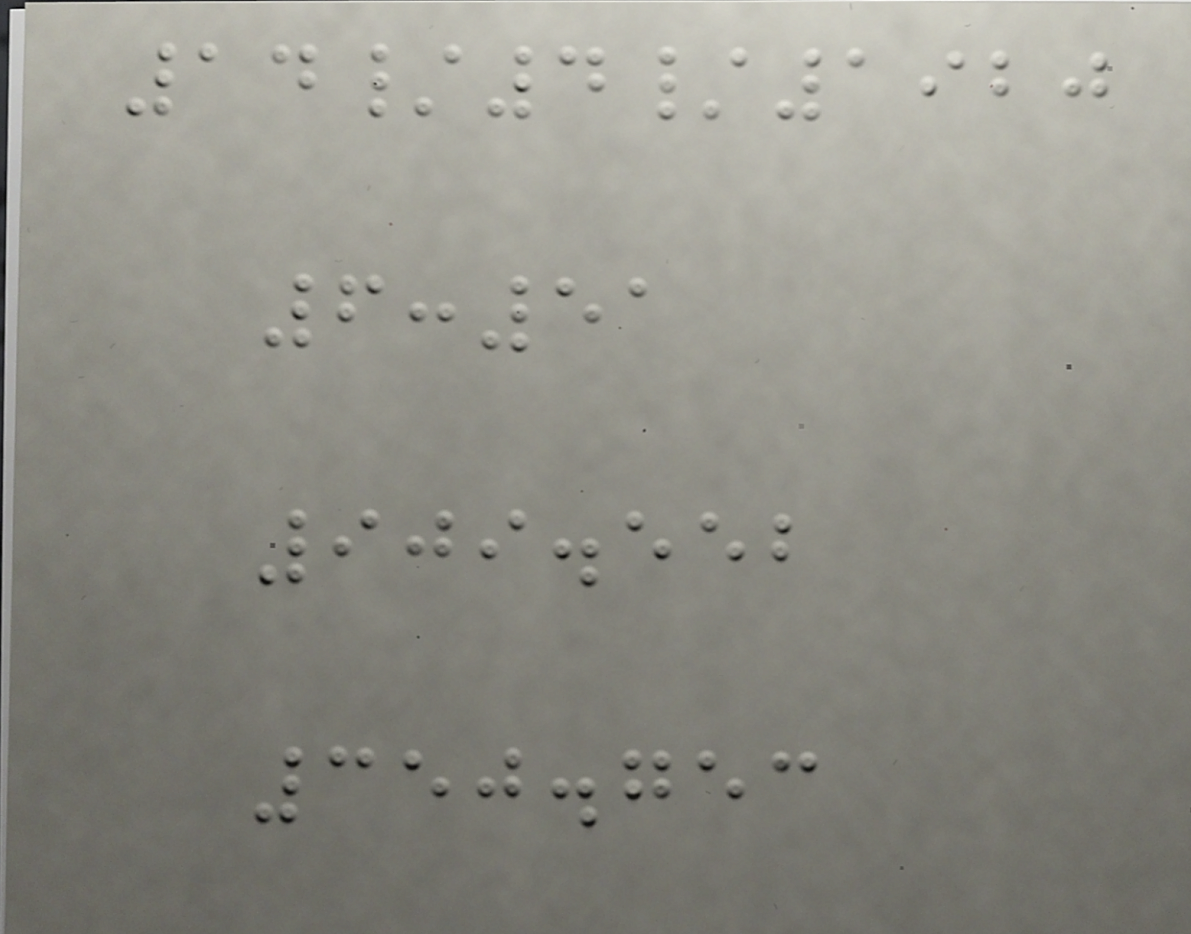14/4/1920
6:51
909.552
350.753
